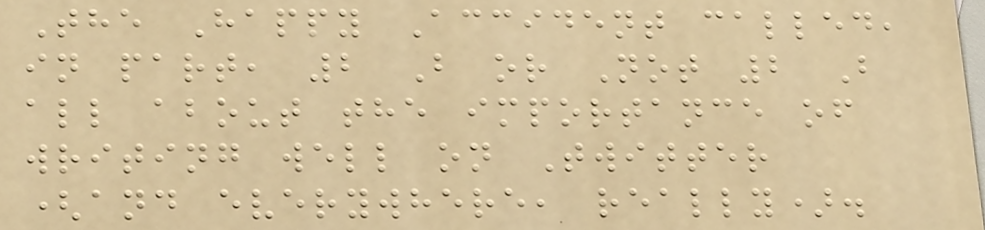The Happy Accident called,
in part, 2 B or Not 2 B
all about the importance of
writing well on Twitter
(and everywhere, really).
